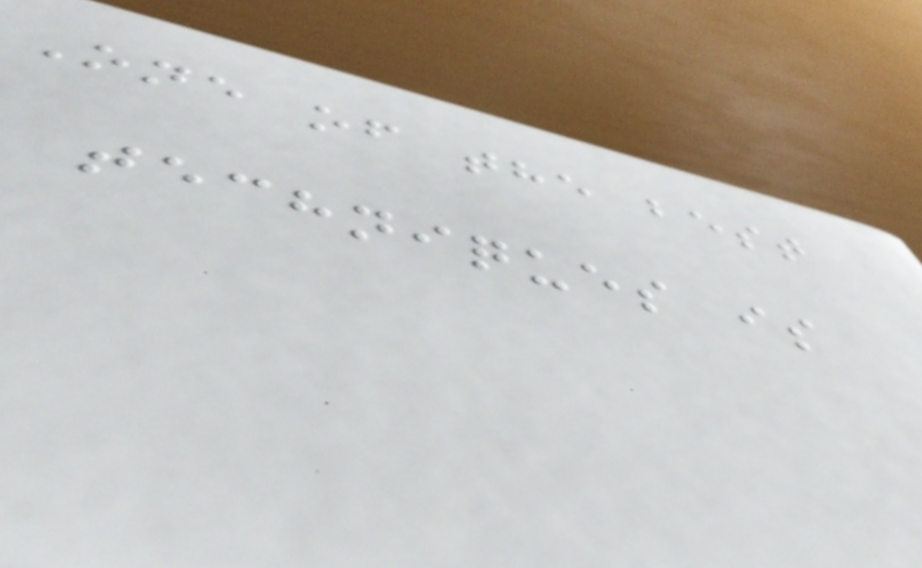One of the best
techniques is
